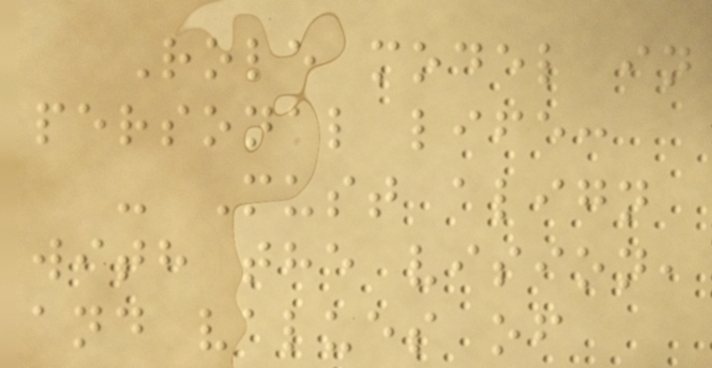Role model in
personal life:
- Must align
with the vision,
and values of
